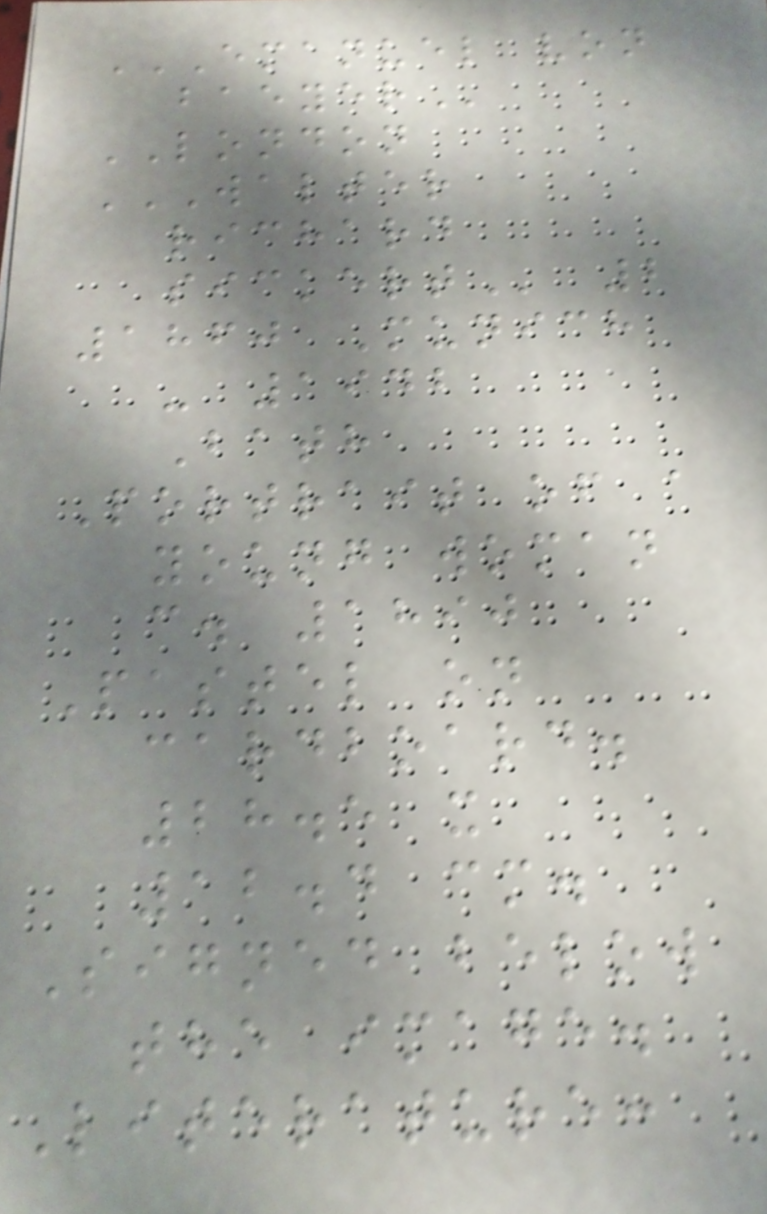EMANUEL VON
BAEYER
LONDON
WALTER
RICHARD
SICKERT 2
1860 Munich
- 1942
Bath
Portrait of a
young woman
c. 1890
Pastel on
cardboard.
28.5 x
12.4 cm.
Signed below
the image.
Literature:
